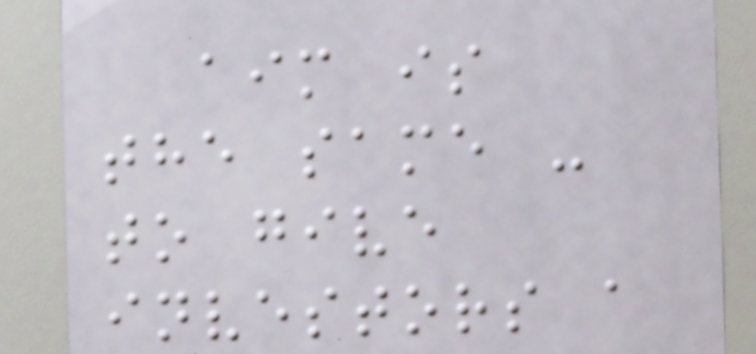aim is
the same -
to give
investors a
